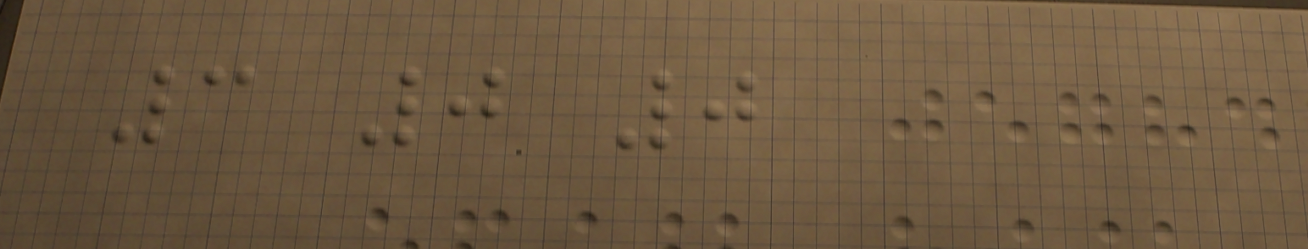3 0 0
